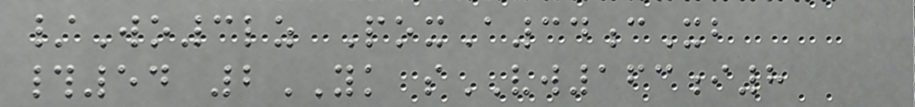/Wo3lz PoxA34cXb
#54 2YK sVW163i8
